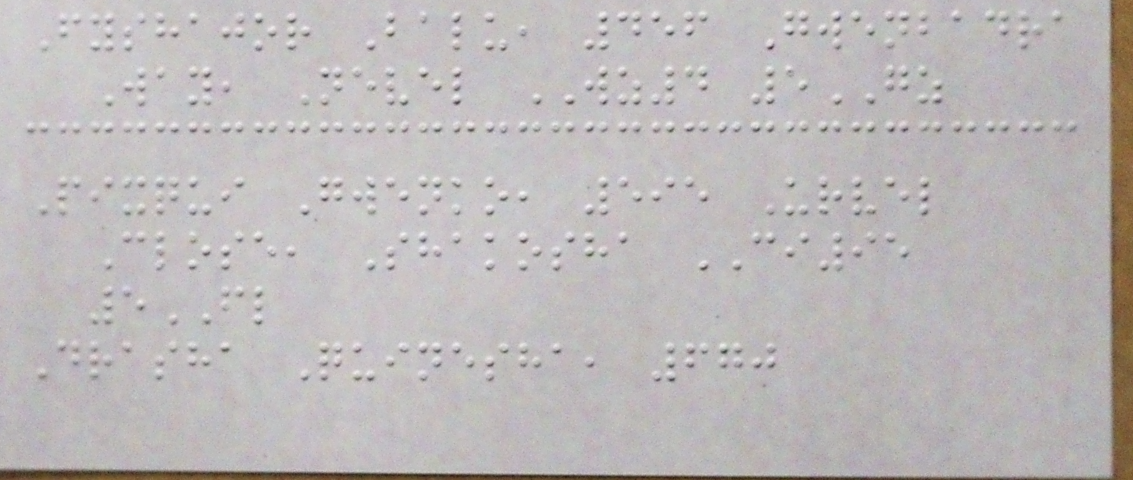Fyshajor Balu, 456 Gwenbadra
Way, Nevel WZ4 5GZ
Pixqui Gwenko, 595 Urvel
Close, Shakosha CI95
5FL
Drasha Quinesha, 670
